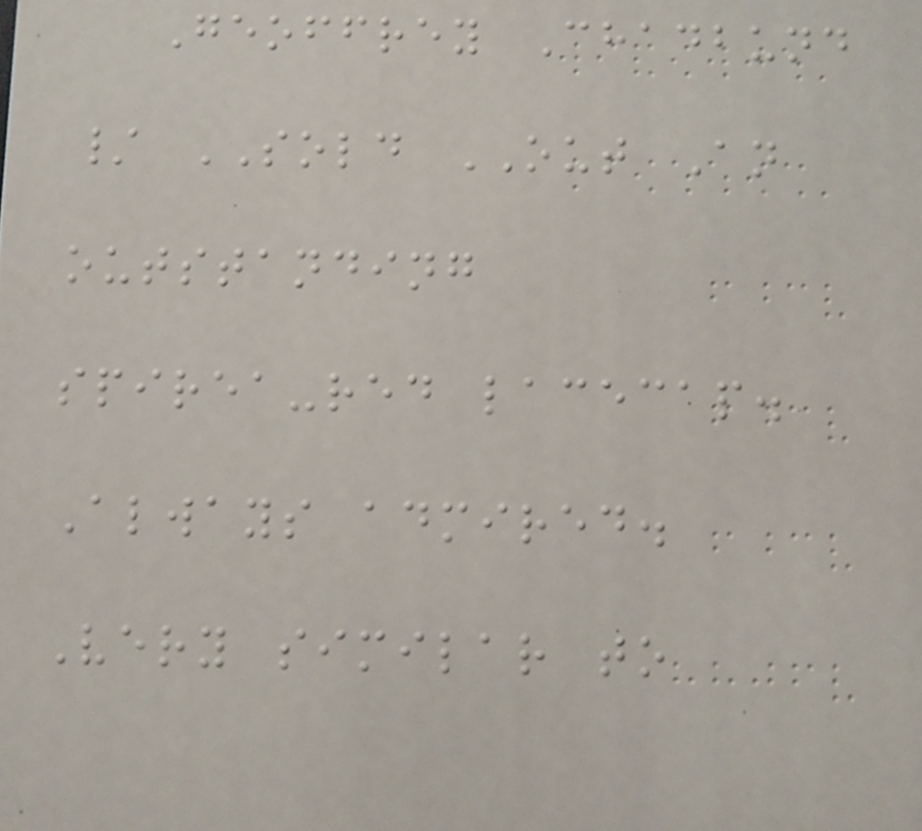Geoffrey Chadbund
/ SOLD OUT An
outstanding
spirea-red lacecap.
Always admired.
Very similar to
